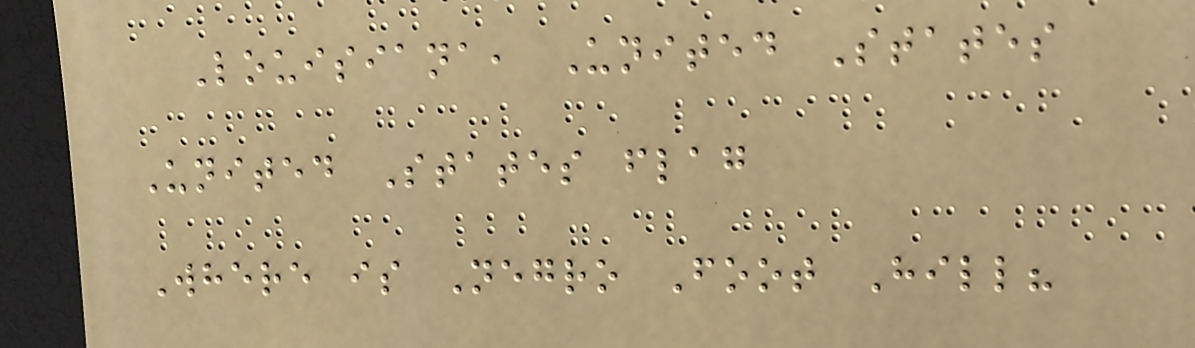Louisiana, United States
United States flag
Where is Negro Foot Hill?
